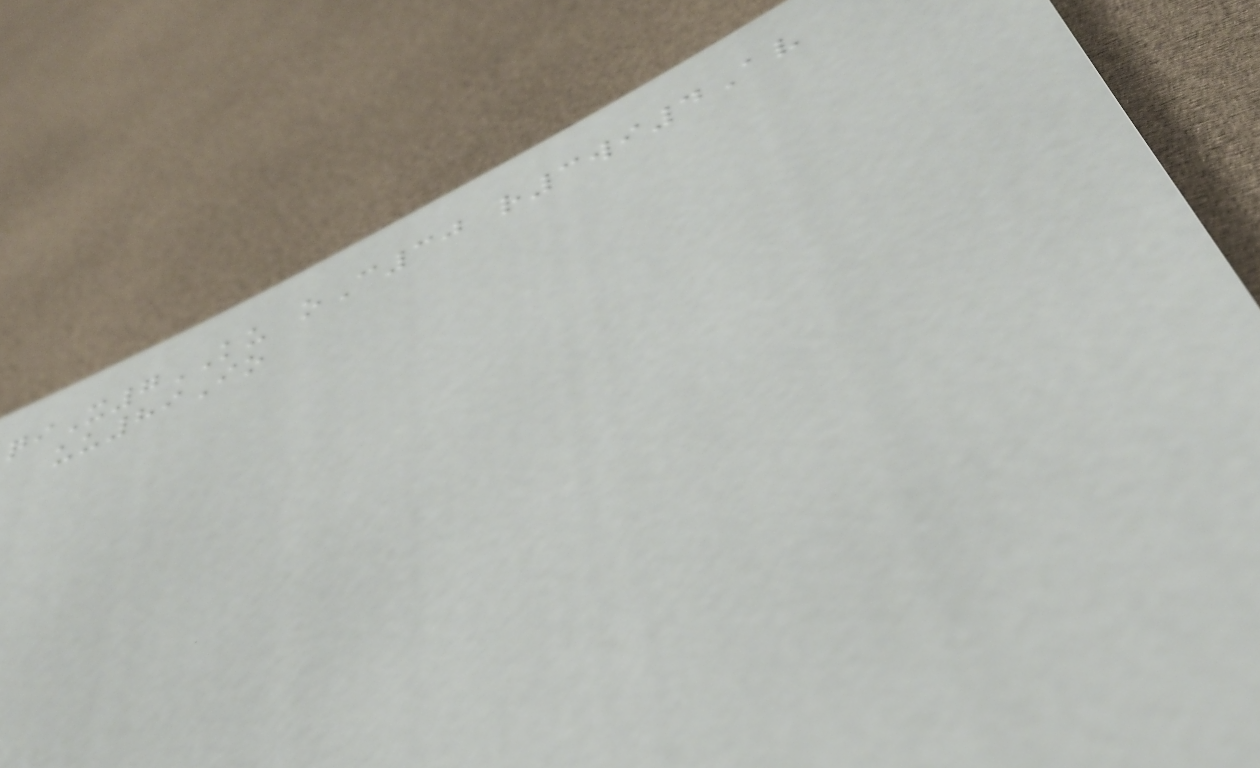qiX7KU oC30 r3wi4Av
uu89Io
